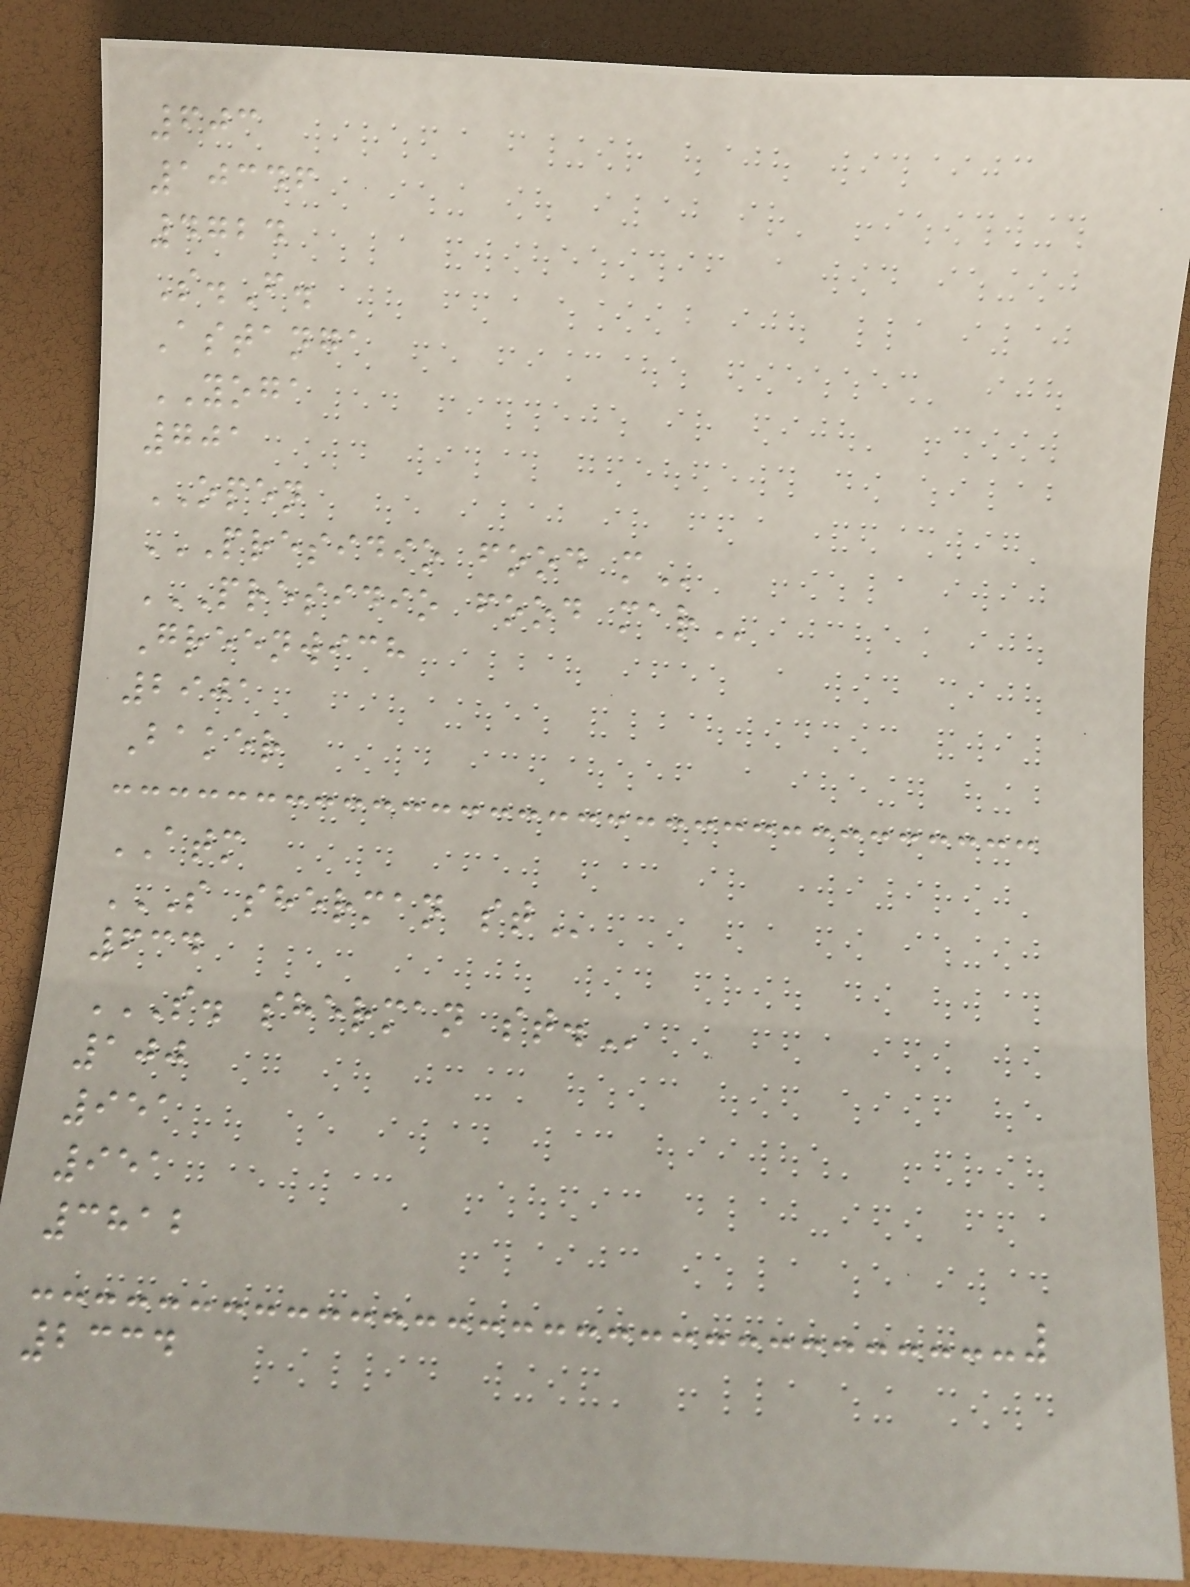603
10346
4724
S.F.
Astanga
YOGA
701
OPEN
PRESIDIO FOOD M
PRESIDIO FOOD MAR
Greenwich
2901
Baker
ATM
S SHERMAN ST
634
S. SHERMAN ST.
100
951
951
3812
2334
